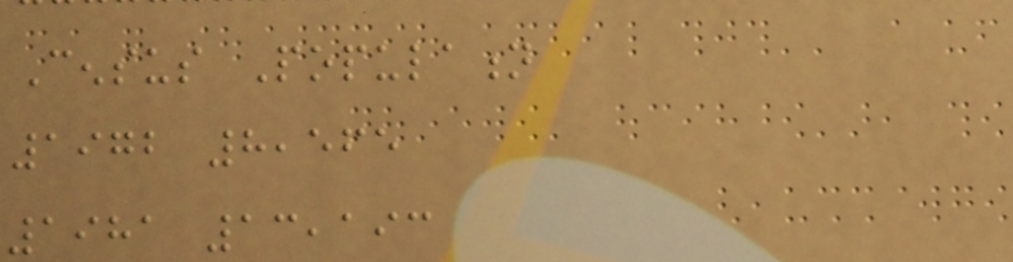Census Population
1972 8,565
1981 13,193
